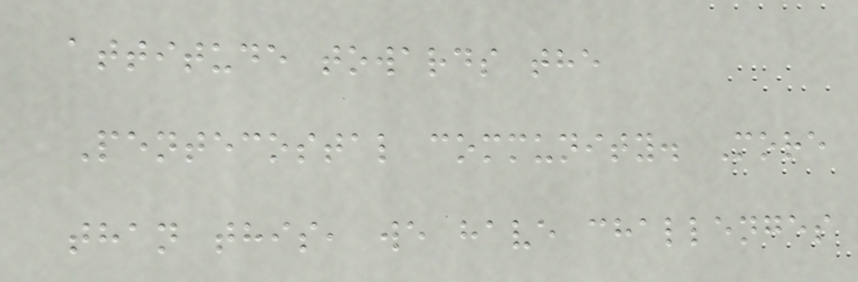attitude towards the
Pentecostal community. More
than this, we have challenges
